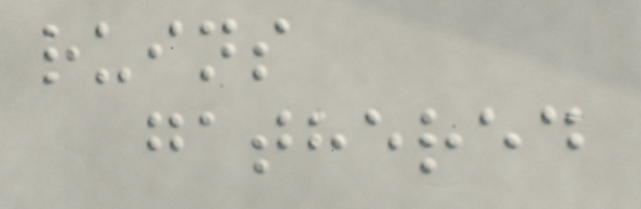ruins
gathered
